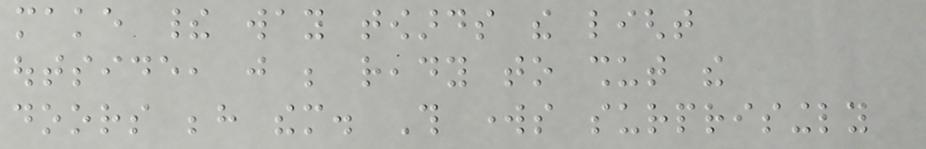make their way towards the light
outside, just be ready to shut the
doors behind them. This works surprisingly
